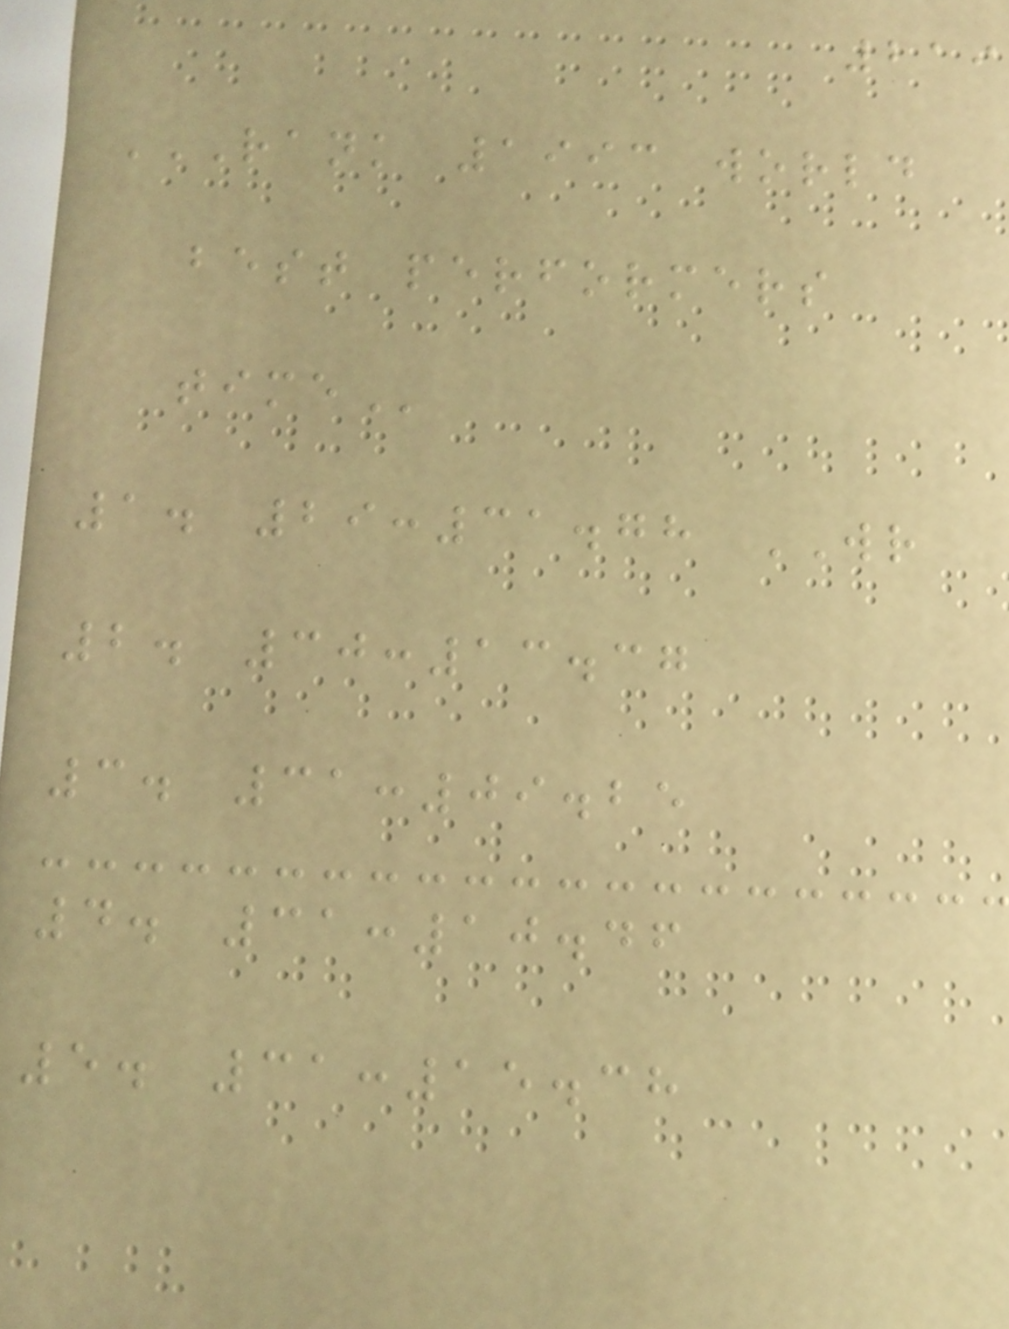219
RANK 1993 WORLD
BEST PERFORMERS
TIME
1. 29:31.78 WR
2. 30:13.37
3. 31:09.25
4. 31:10.46
5. 31:15.38
